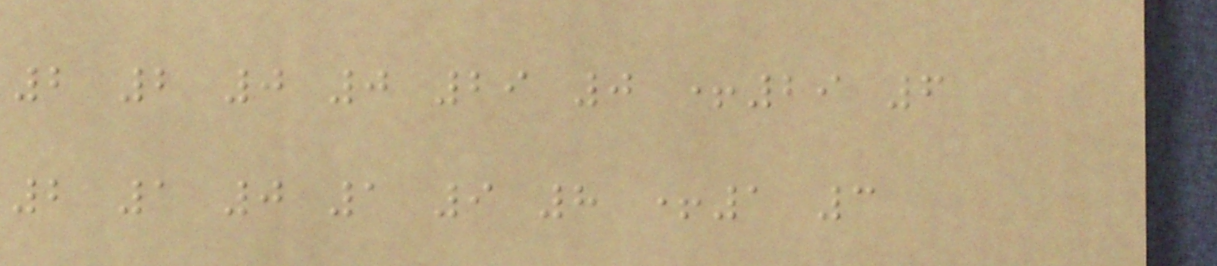2 2 0 0 29 0 +29 6
2 1 0 1 9 8 +1 3
